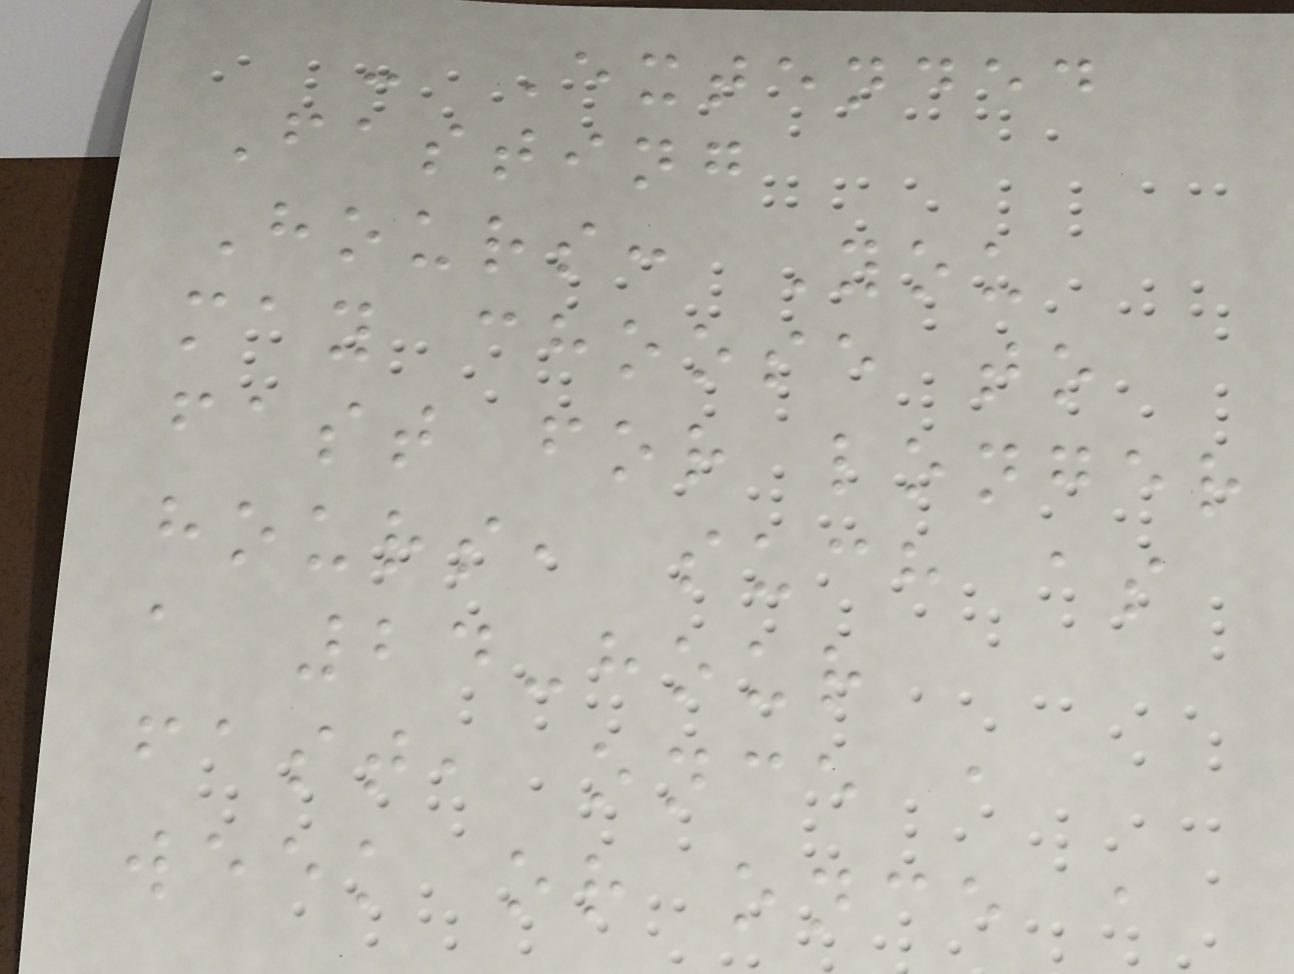- Extended
Fasting
Hours: You
may choose to
fast for longer
hours, such as
a 24-hour
fast, once a
week or once a
